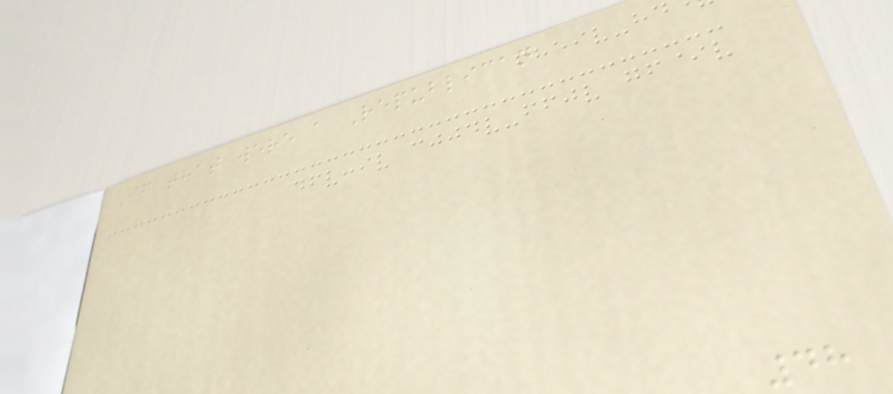If that were a Republican
48
